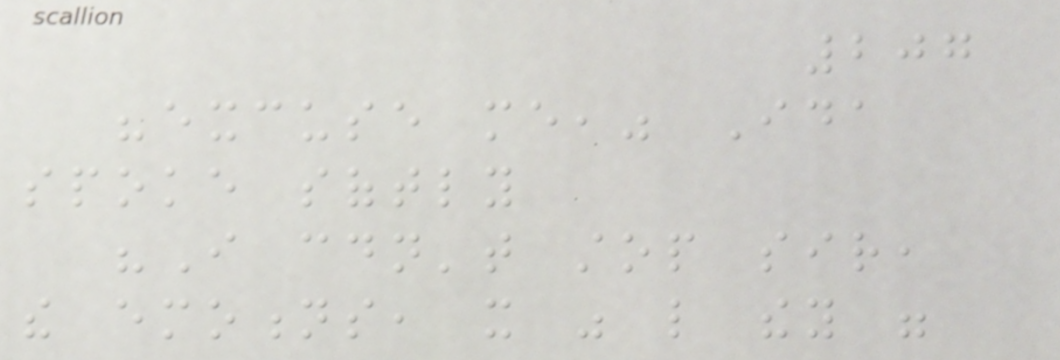207
"excuse me," Ida
spoke softly
"I couldn't stop sir,
the emotions, it was like they were
